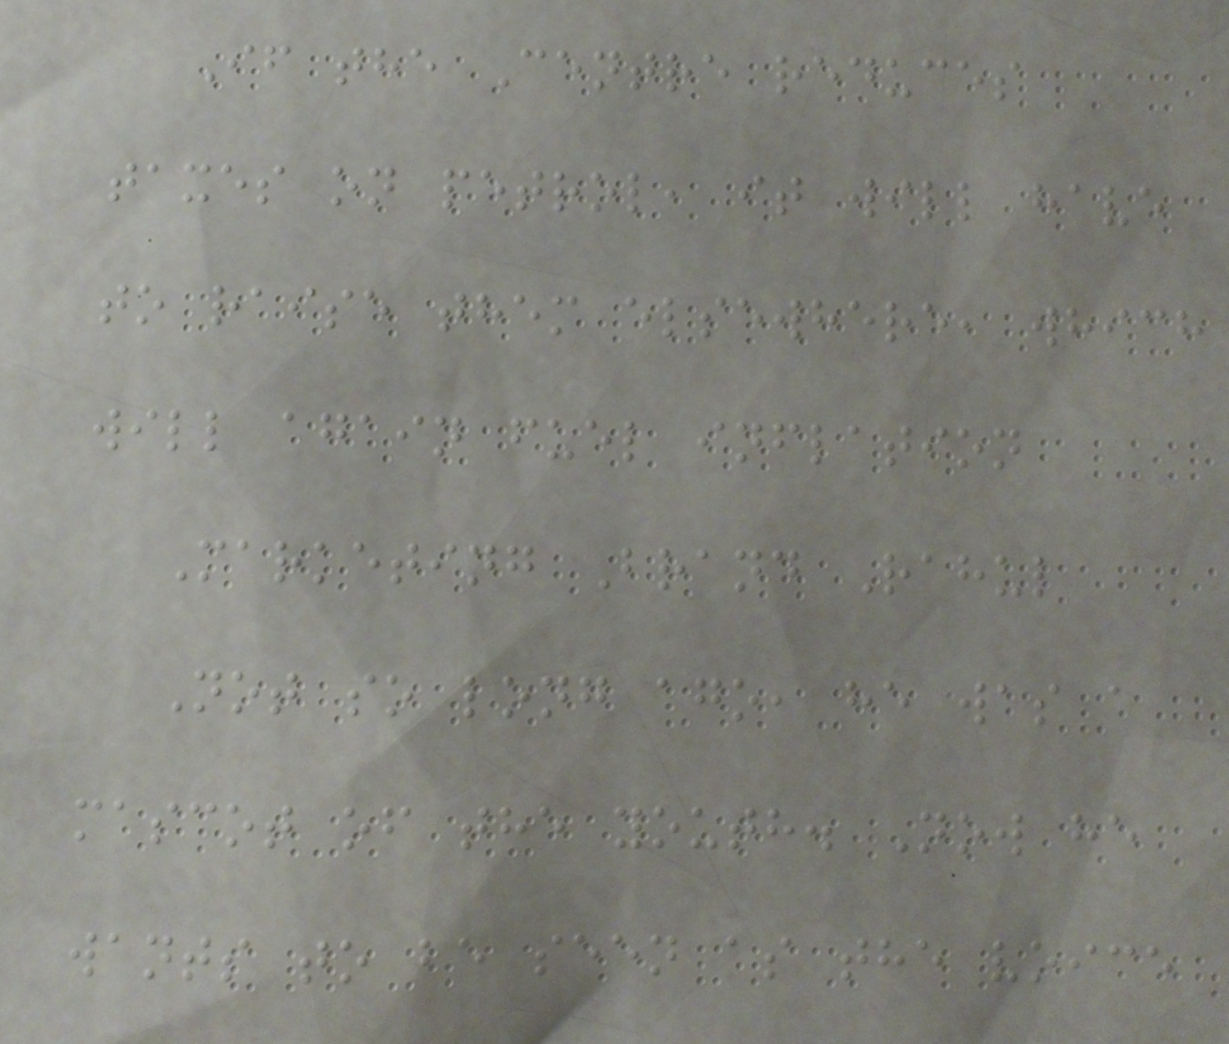If the Centre reduces
taxes on petrol, it will have
to raise them elsewhere, which
will again fuel inflation
Marketing Brand Rahul
Not so long ago, he was a
mascot of the youth. Now he
wants to be seen as the voice
